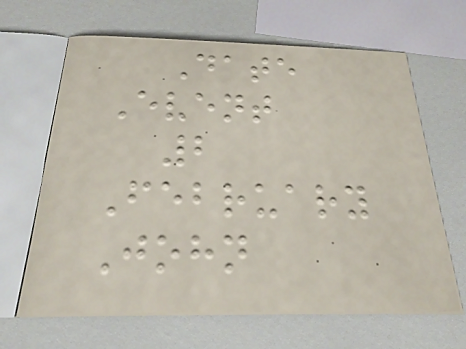Date
Event
2
February
John
